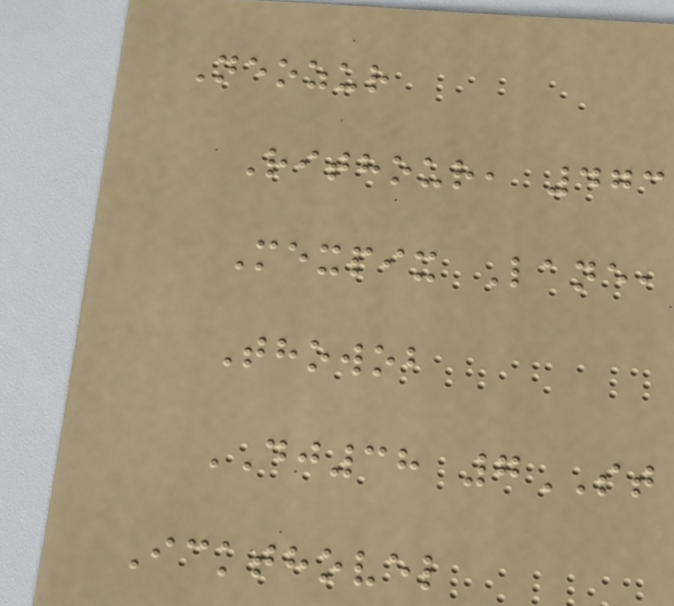Neozur
Rithour, 473
Mexpix Lane,
Thowob
DJ38 7ST
Ickthovel
